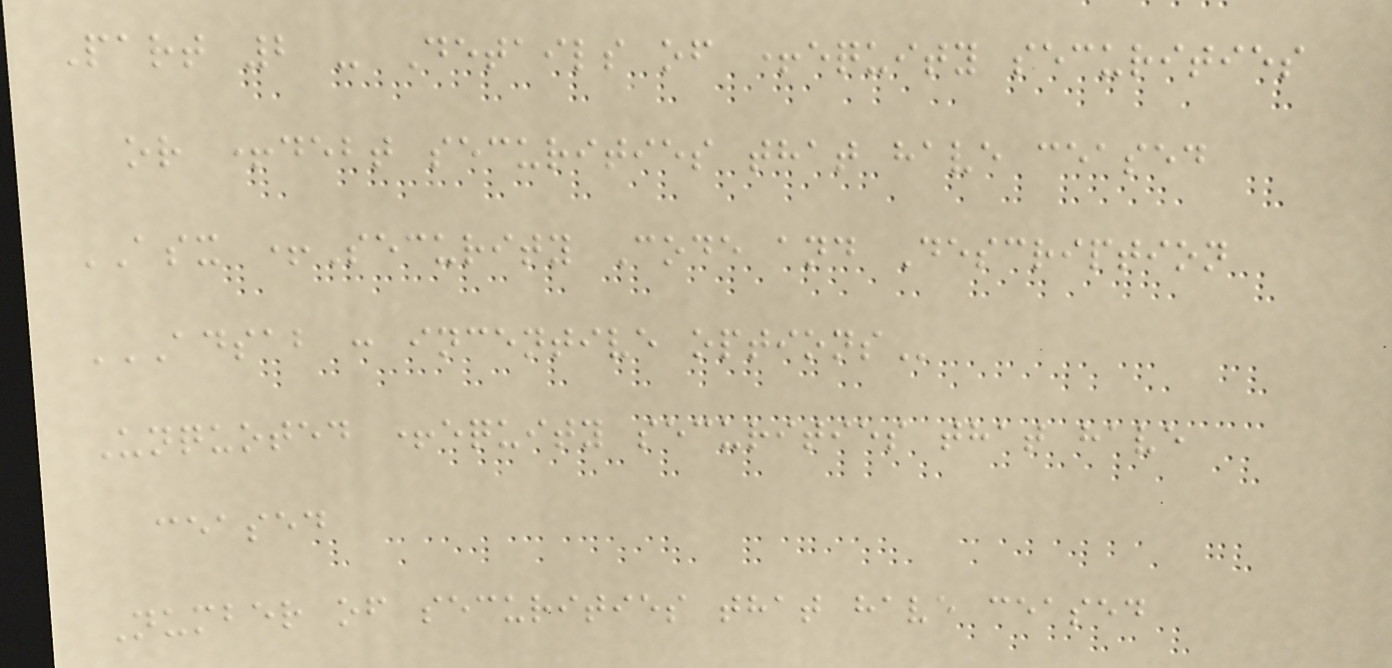Part 2 - Details of +equity securities
or +debt securities that have ceased
ASX +Security Code and Description
ADSAB : INCENTIVE OPTIONS
Unquoted +equity securities that have
ceased
Number of securities that have ceased
